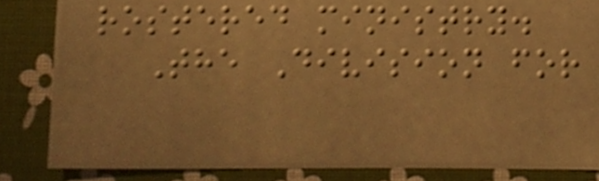rostered ministry.
The Division for
